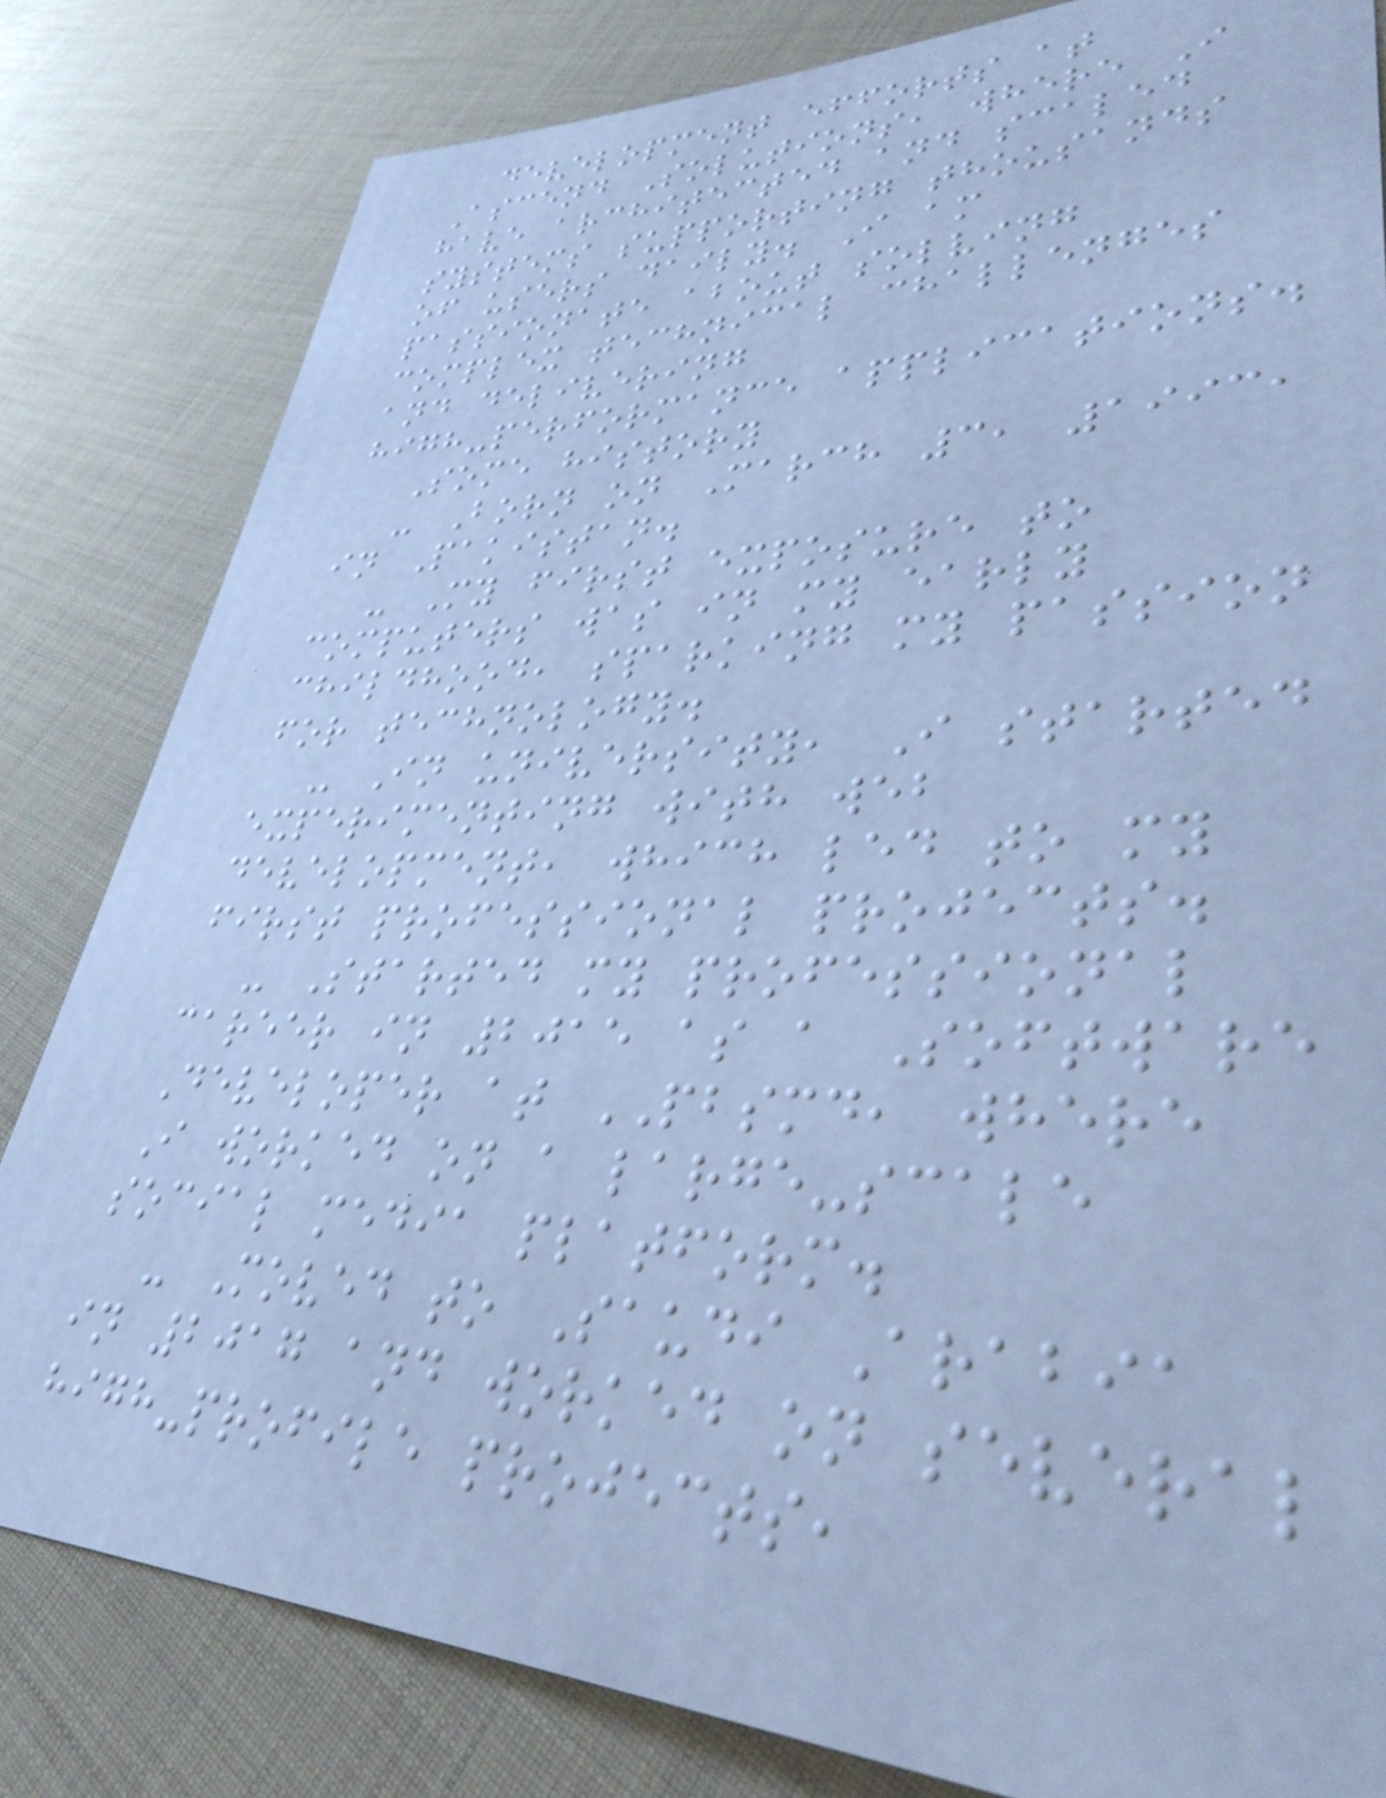development efforts at
Ascend Solutions, where I
have architected and scaled
systems supporting thousands
of users daily. I am
passionate about solving
complex technical challenges
and delivering
high-performance applications.
Some history
- Born on March 3, 1993,
in Pakistan.
- My first exposure to
computers was in my early
childhood, sparking my passion
for technology.
- In university, I started
experimenting with web
development, which led to my
first professional projects.
- Started my professional
career in 2015 as a Software
Developer at PBSMD, where
I worked on a large-scale
social media platform.
- Moved to Saudi Arabia
in 2017 and worked on several
high-profile projects,
